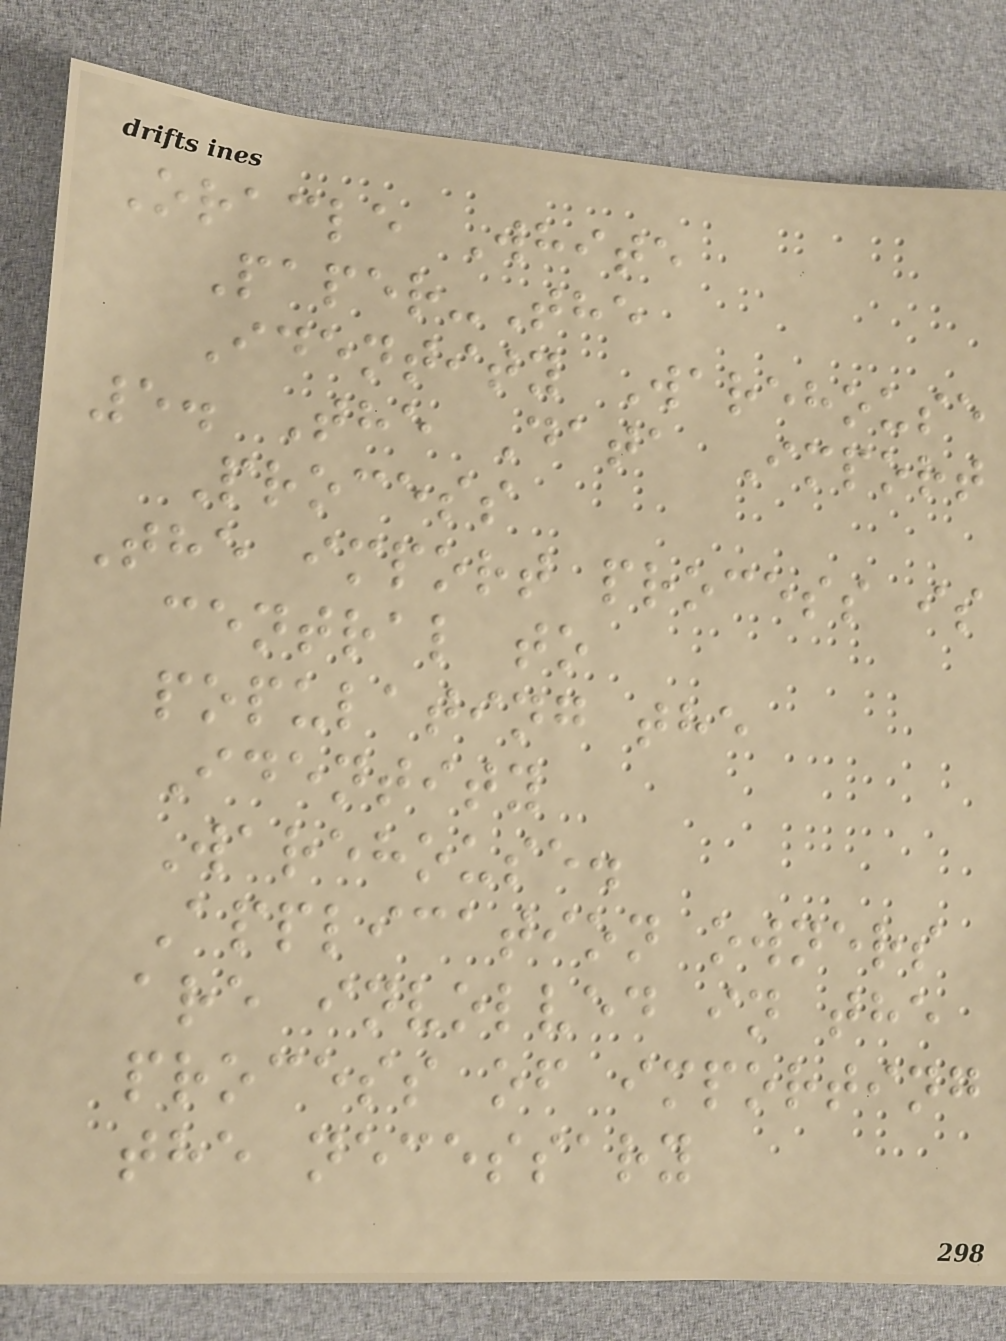Oracle White
Paper-The
Identity Warehouse
5. The Data Import
Process
The import process is
central to
populating the
Identity
Warehouse.
Application owners
are involved in the
process of importing
the necessary
